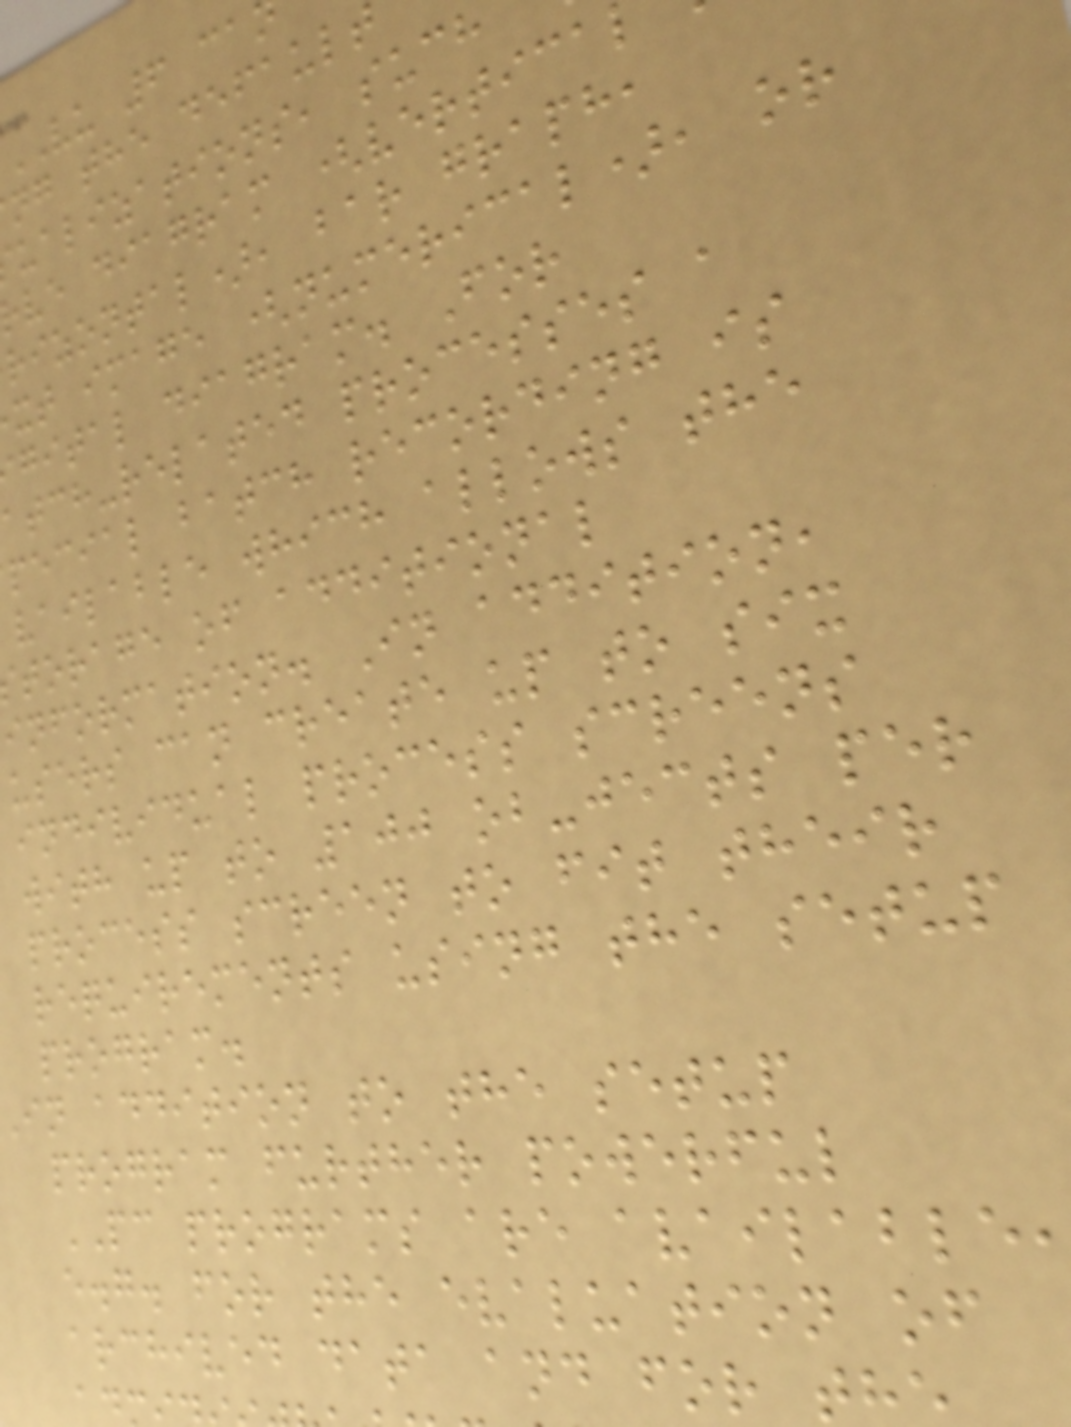VU 6 ca
ng the default
ualizations, such
ve diagram (vertica
rizontal), bar graph,
xt image (numerical), or
gital diagram. For
atch-related processes a
pecial batch recording is
vailable which allows the
torage of additional
information. In addition,
users can create up to six
individual process screens
with up to 100 ob-jects per
process screen to fit their
requirements using the setup
program.
in addition to the setup
program further powerful
PC programs are available
e.g. for the evaluation of
archived data and for t
